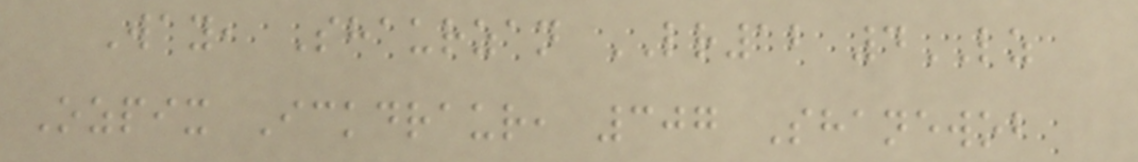Way, Shaurzan LR12 4LZ
Ozpix Ickdraur, 307 Shanewob
